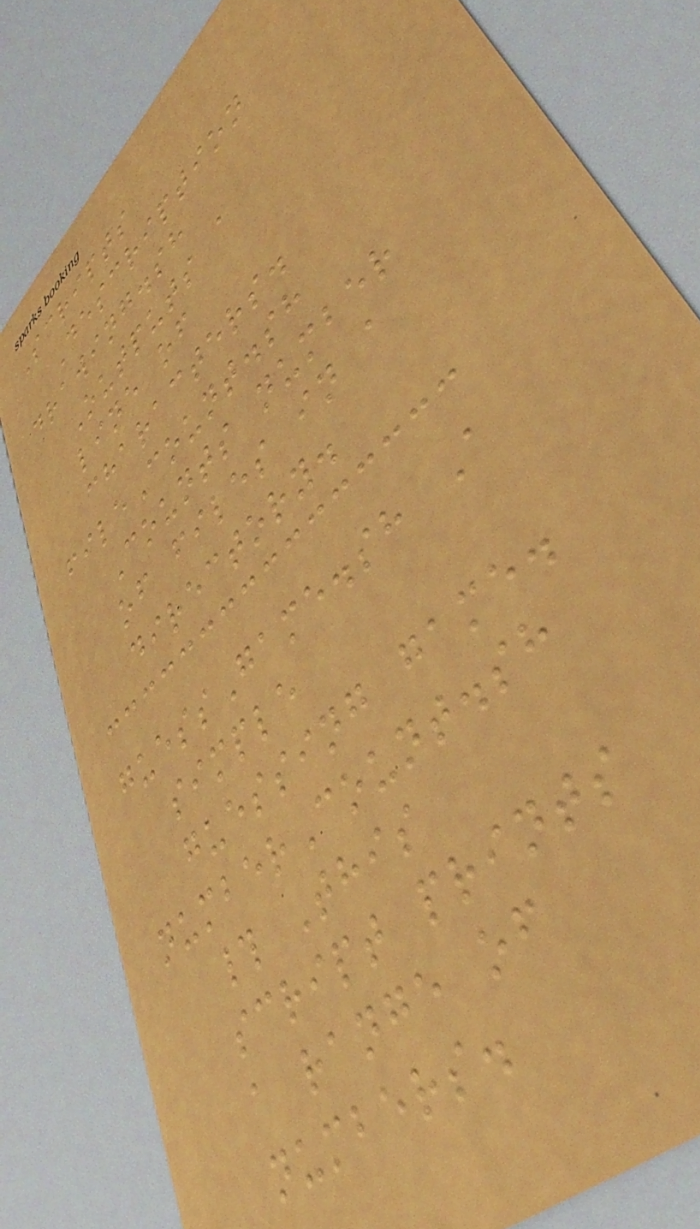Scripts
Description
drawing.sh
Outputs a
line of
characters.
fileCount.sh
Counts number
of files in a
directory.
guessGame.sh A
simple
guessing game.
numberCount.sh
# This
script prints
a range of
numbers.
